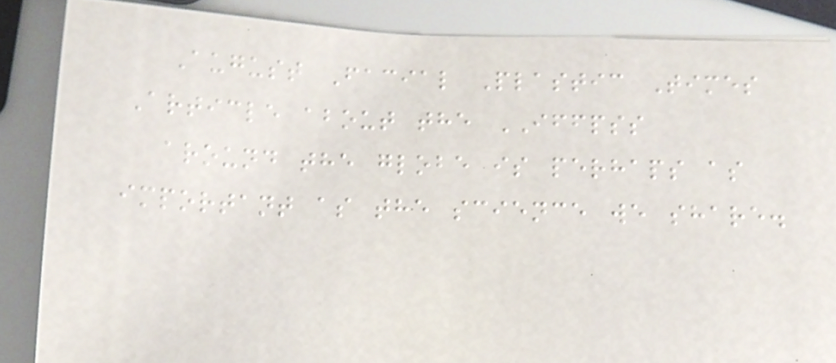August Facial Plastic Times
Article about the IFFPSS
around the globe is perhaps as
important as the science we share.
